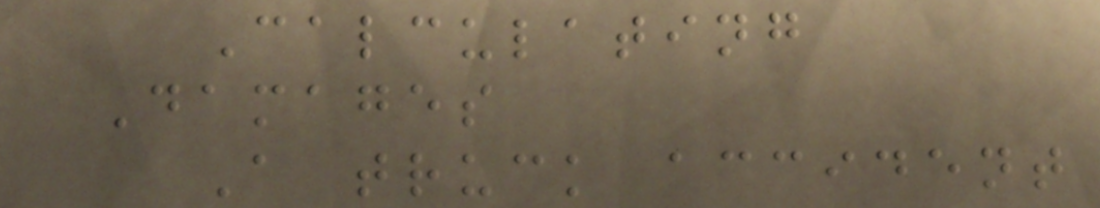Calculating
Damages
A truck accident
